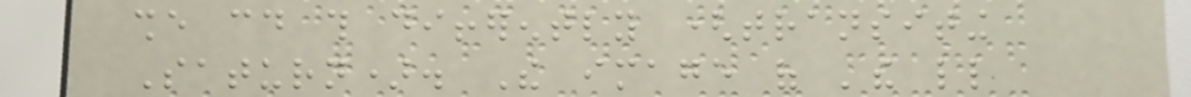she could this differently (transiting
Saturn). The image of 'the little
